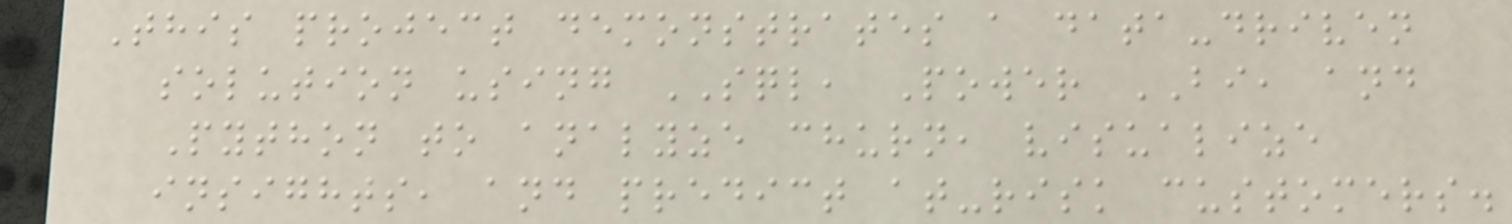This project demonstrates a data-driven
solution using SQL, Power BI, and
Python to analyze churn, visualize
insights, and predict at-risk customers.
